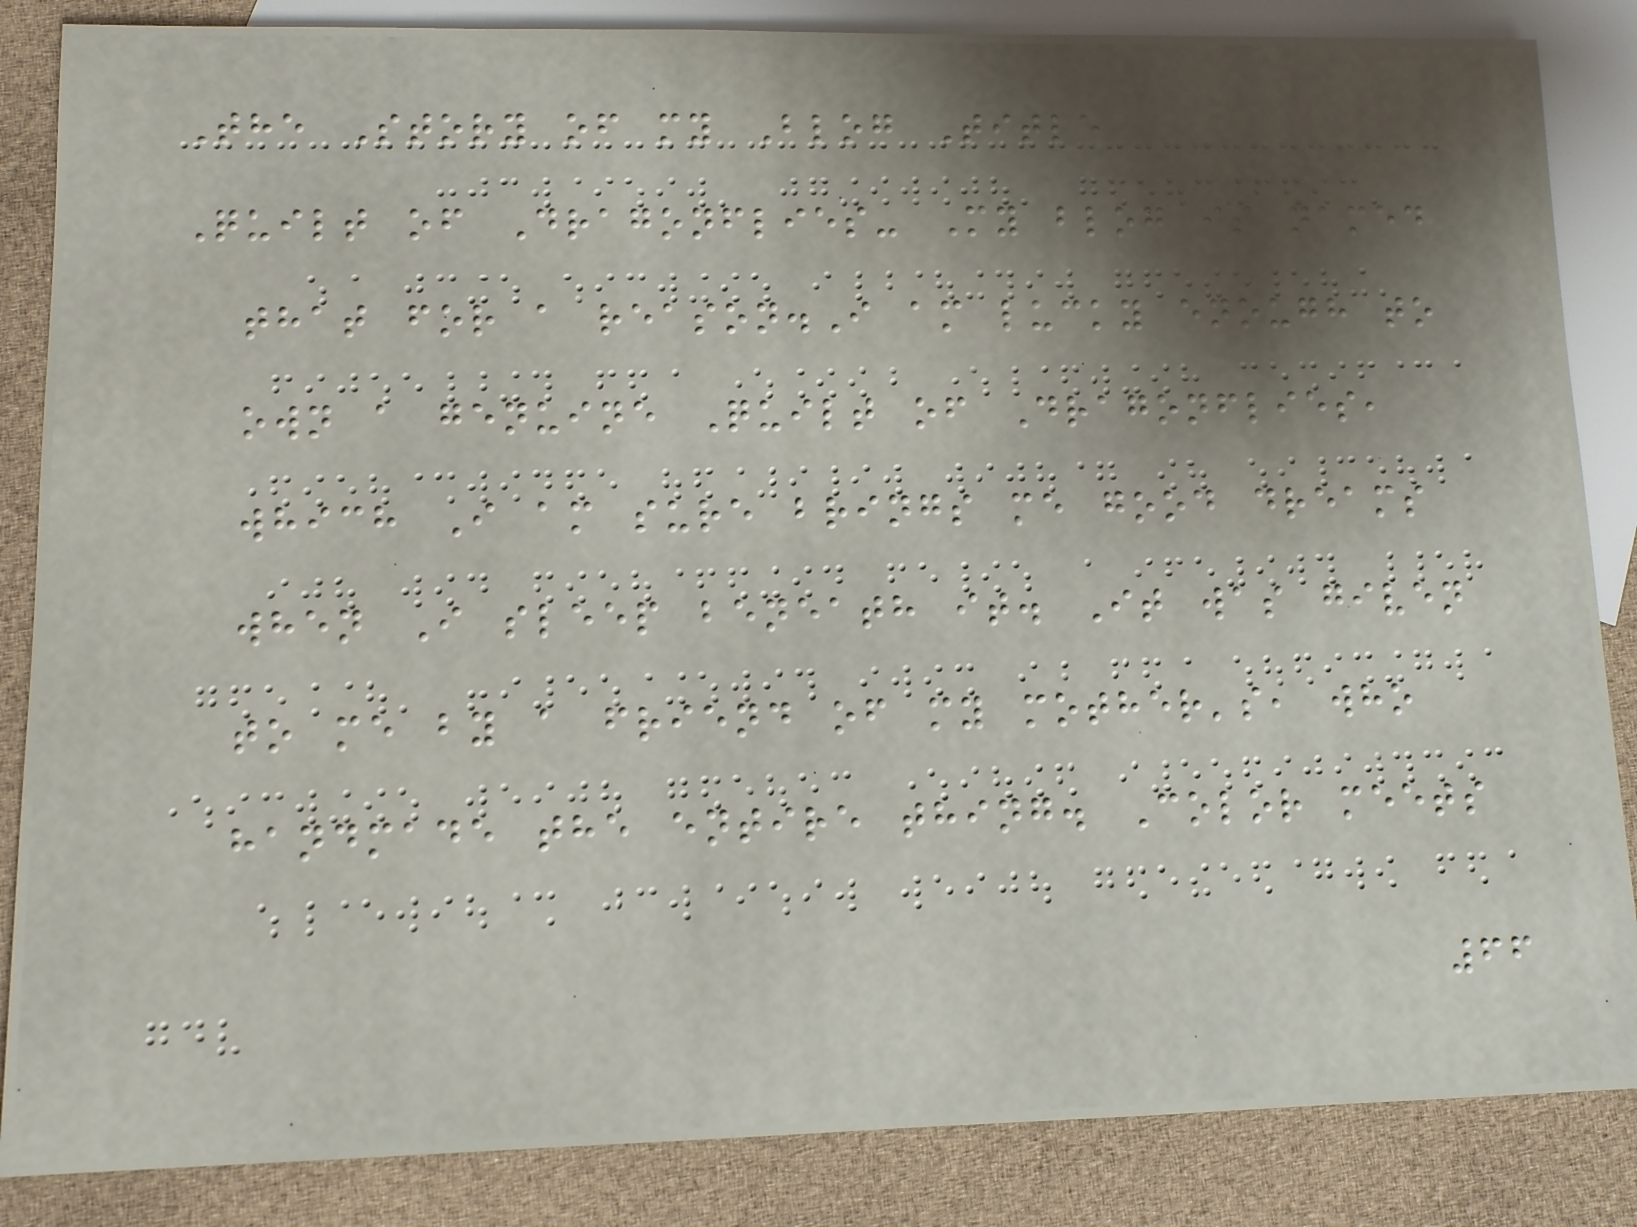The Story of my Blog Title
Quilt of Dragonflies- My blog is named
that for a reason.I am lucky enough to
own a genuine Quilt of Dragonflies,
which I am sure brings me good dreams
when I sleep beneath it. It was given
to me by a friend of my mother's, who
handmade the entire thing. Color meets
66
